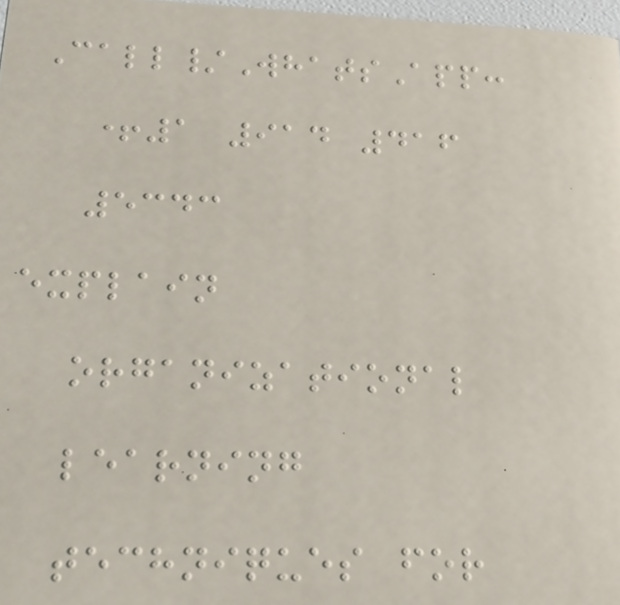Call/WhatsApp:
+1 914 416
5343
explain
organizational
learning
techniques for
